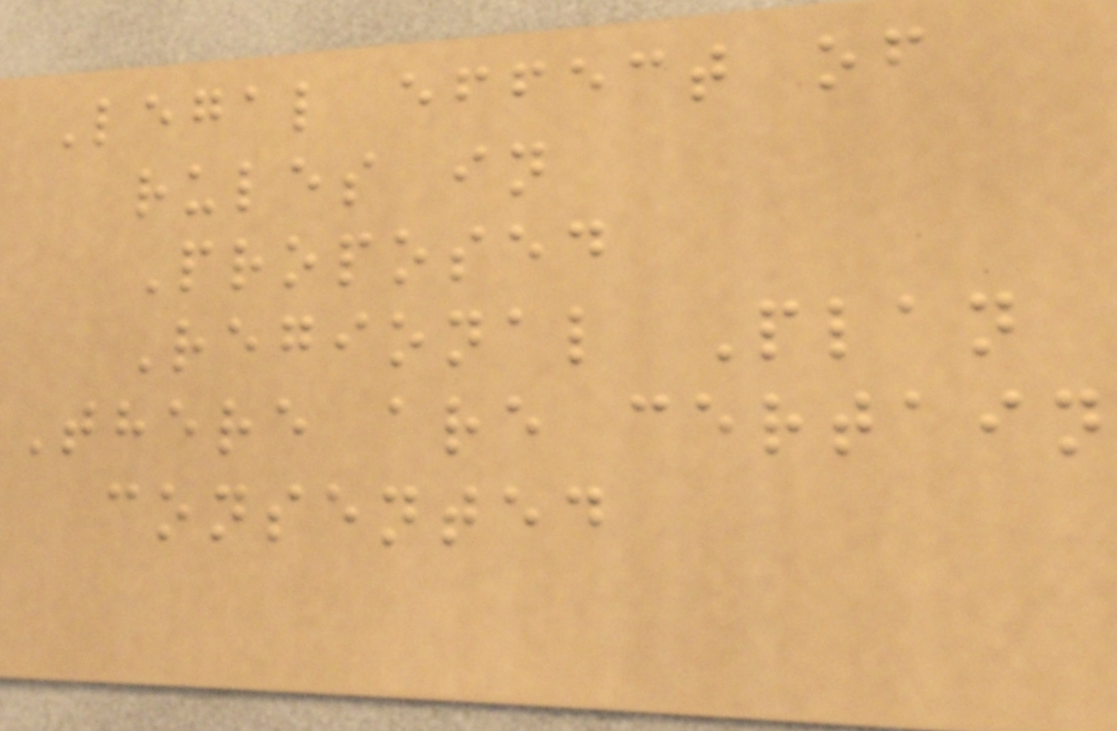Legal effect of
rules in
Proposed
Regional Plan
There are certain
consented
